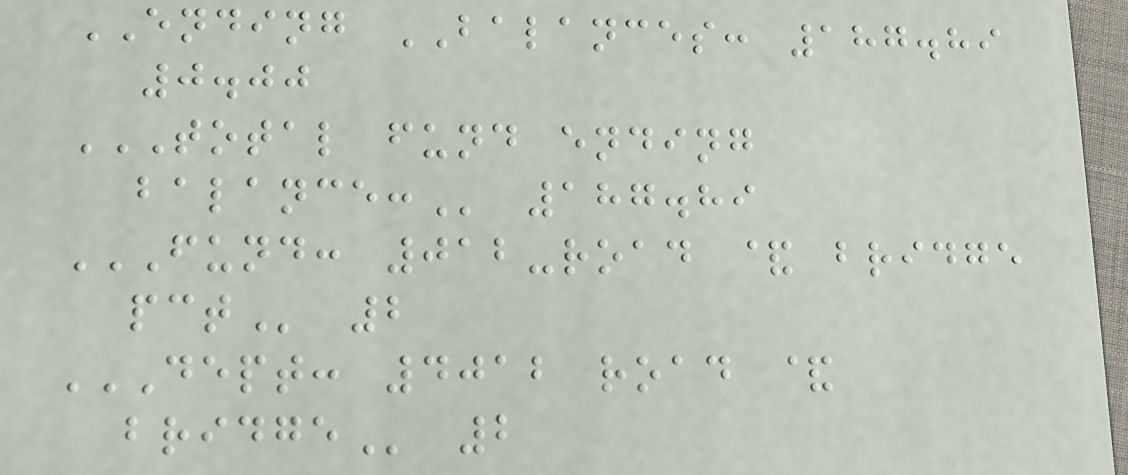ENDING BALANCES: 187.89
0.00
TOTAL FUND ENDING
BALANCE: 187.89
FUND: 012-ROAD & BRIDGE
PCT 2
DEPT: 4012 ROAD &
BRIDGE 2
